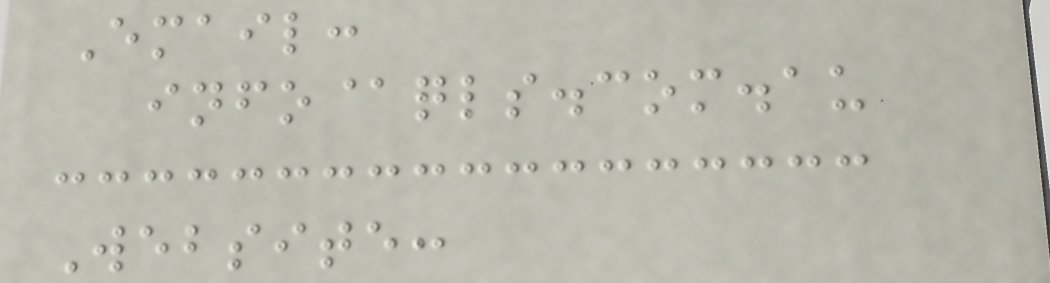Email:
info@qls.com.au
Website:
